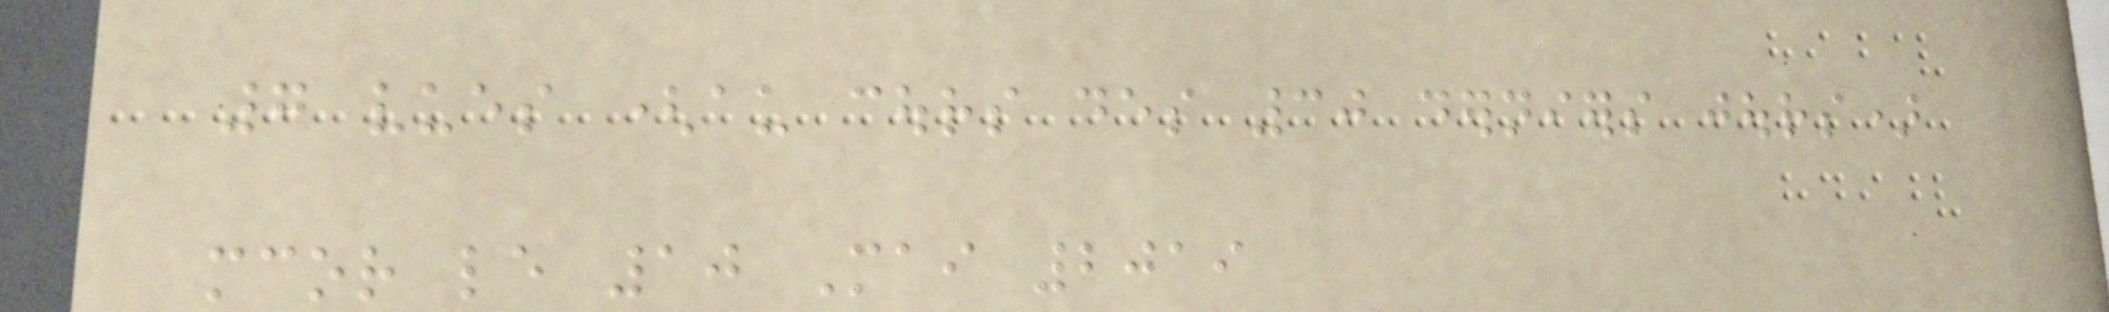7 vues (au cours des 30 derniers jours)
mcor le 10 Mai 2019
